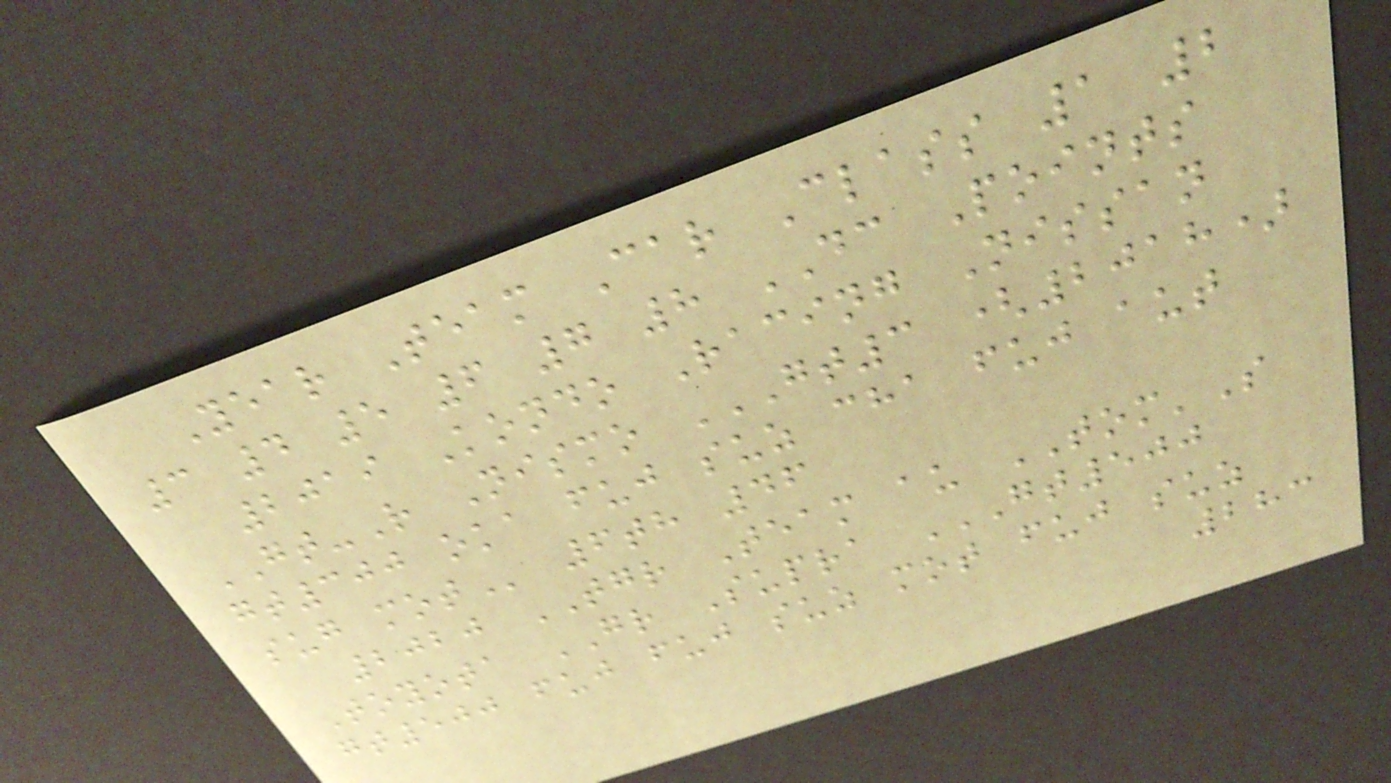Year Team Car Class 1 2
3 4 5 6 7 8 DC Points
2019 Kondo Racing Nissan
GT-R Nismo GT3 (2018)
GT300 OKA FUJ SUZ CHA FUJ AUT
SUG MOT 6th 46
2020 TGR Team au TOM'S
Toyota GR Supra GT500
GT500 FUJ FUJ SUZ MOT FUJ SUZ
283
